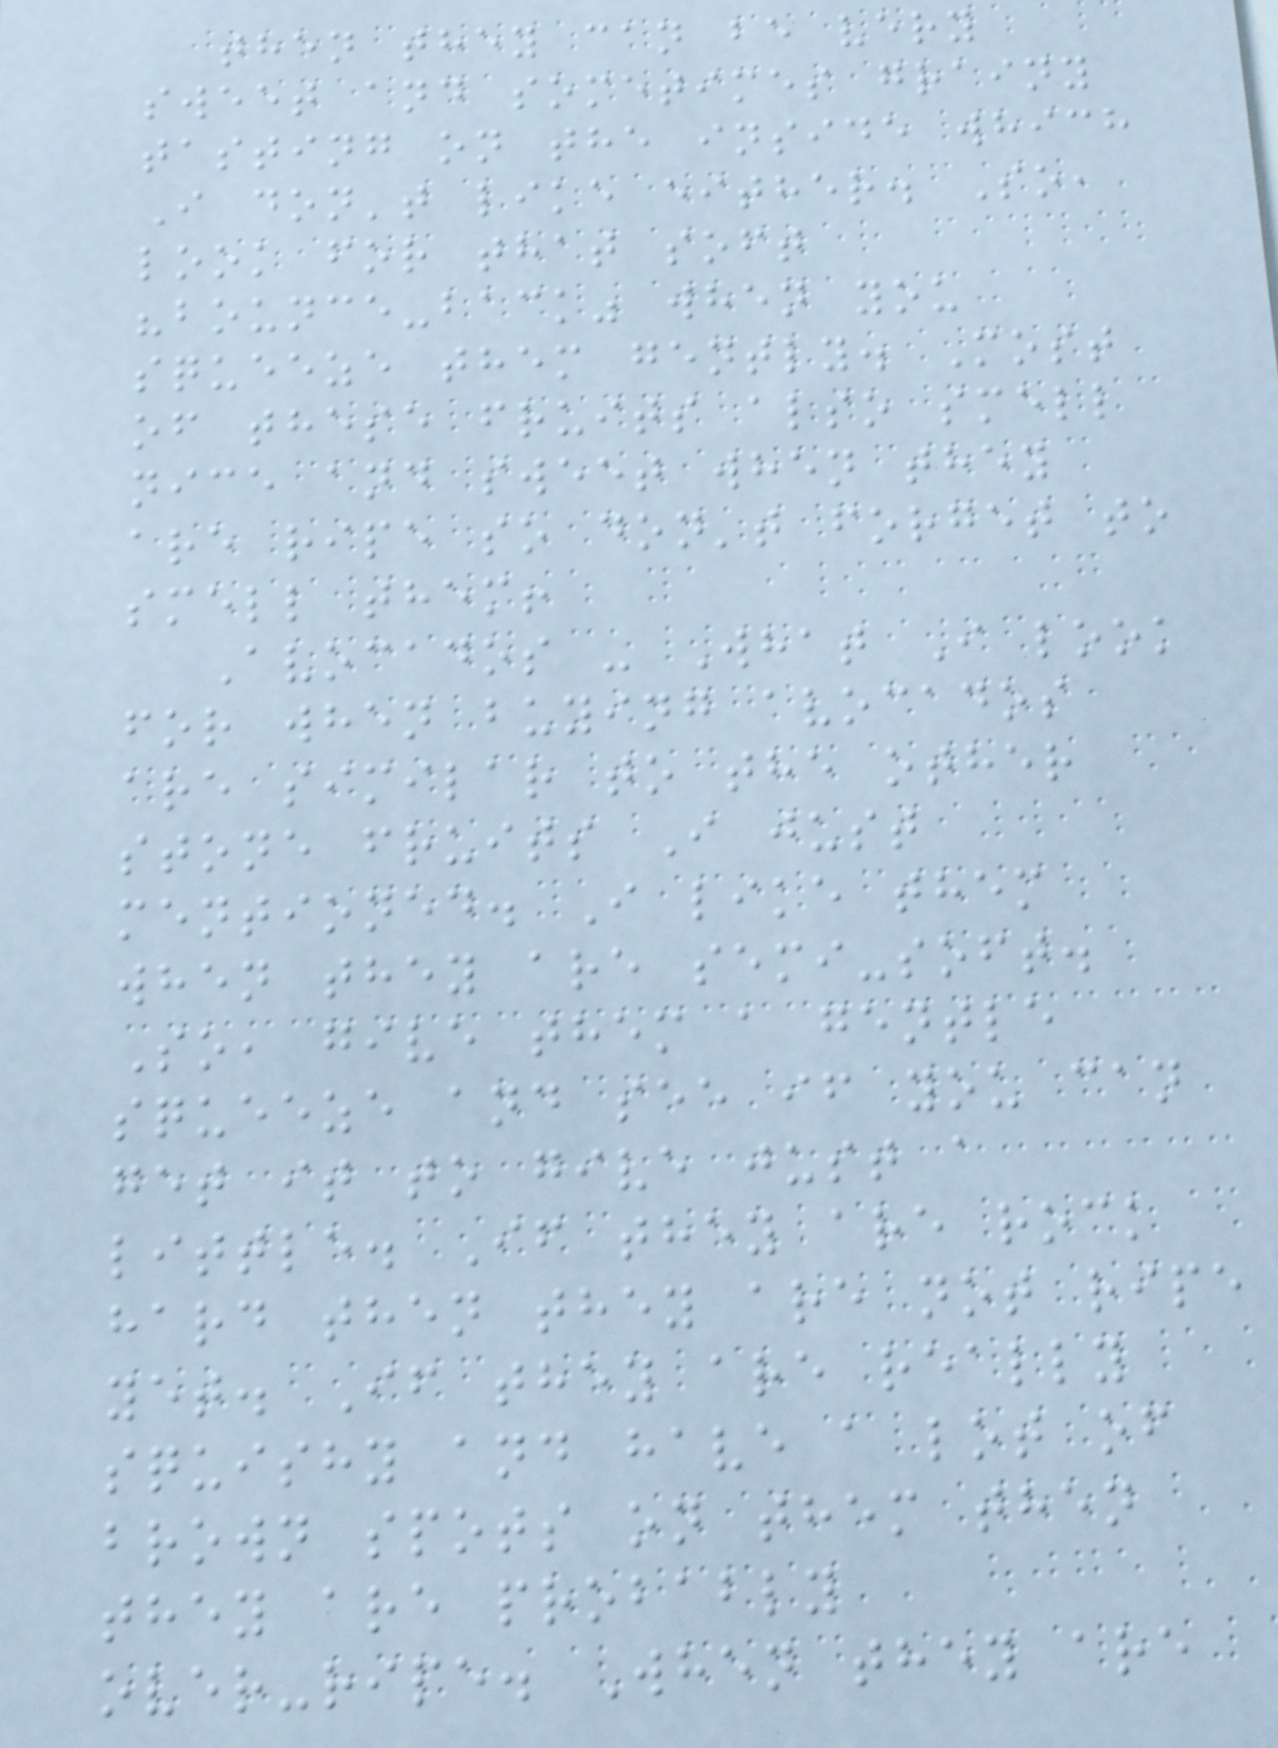then they can be very
sweet and sometimes grainy
tasting on the inside which
I don't like either. So,
look for that soft
"bounce-back" when you
squeeze them gently. Most
of these fruits also smell
nice and sweet when they
are ripe so don't forget to
smell them!
Avocados - What I look
for when buying avocados
are similar to the other
stone fruits I just
mentioned. I like them
when they are semi-soft.
So, give them a gentle
squeeze and see if you can
get it to give just a
little. If they are rock
hard then they are not ripe
yet. If they are really
squishy and have a lot of
brown spots on them then
they are probably
over-ripe. When they are
